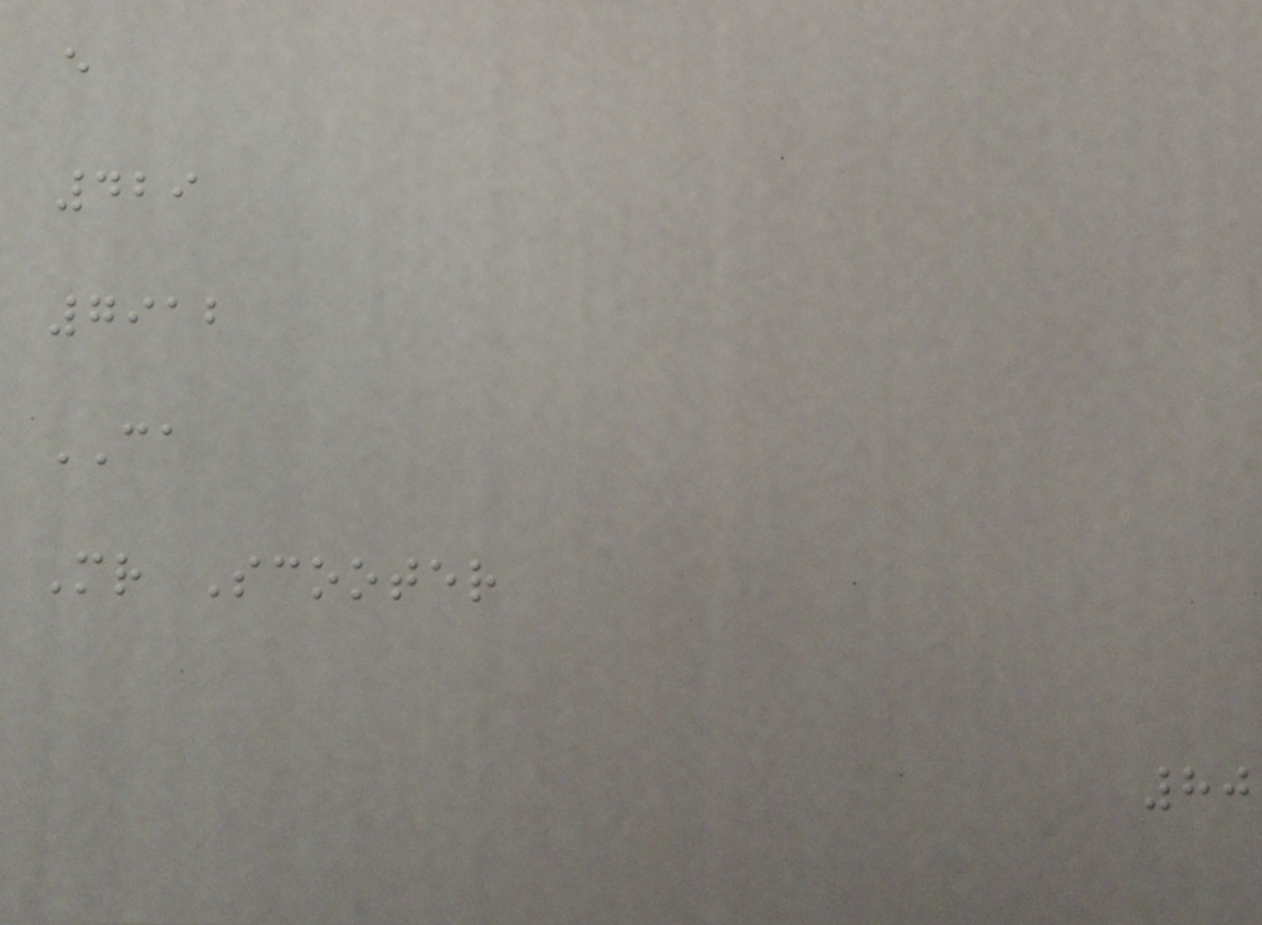e
429
7912
CA
Mr Scooter
80
